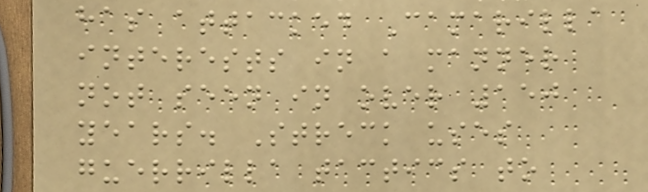has attacked Camarilla
interests in a manner
not seen in over 150
years. Streck uses
guerrilla tactics to
